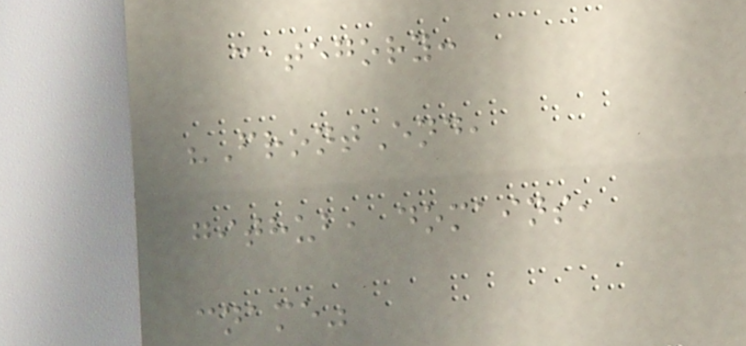category:
"FrontEnd,
github, domains,
cname"
